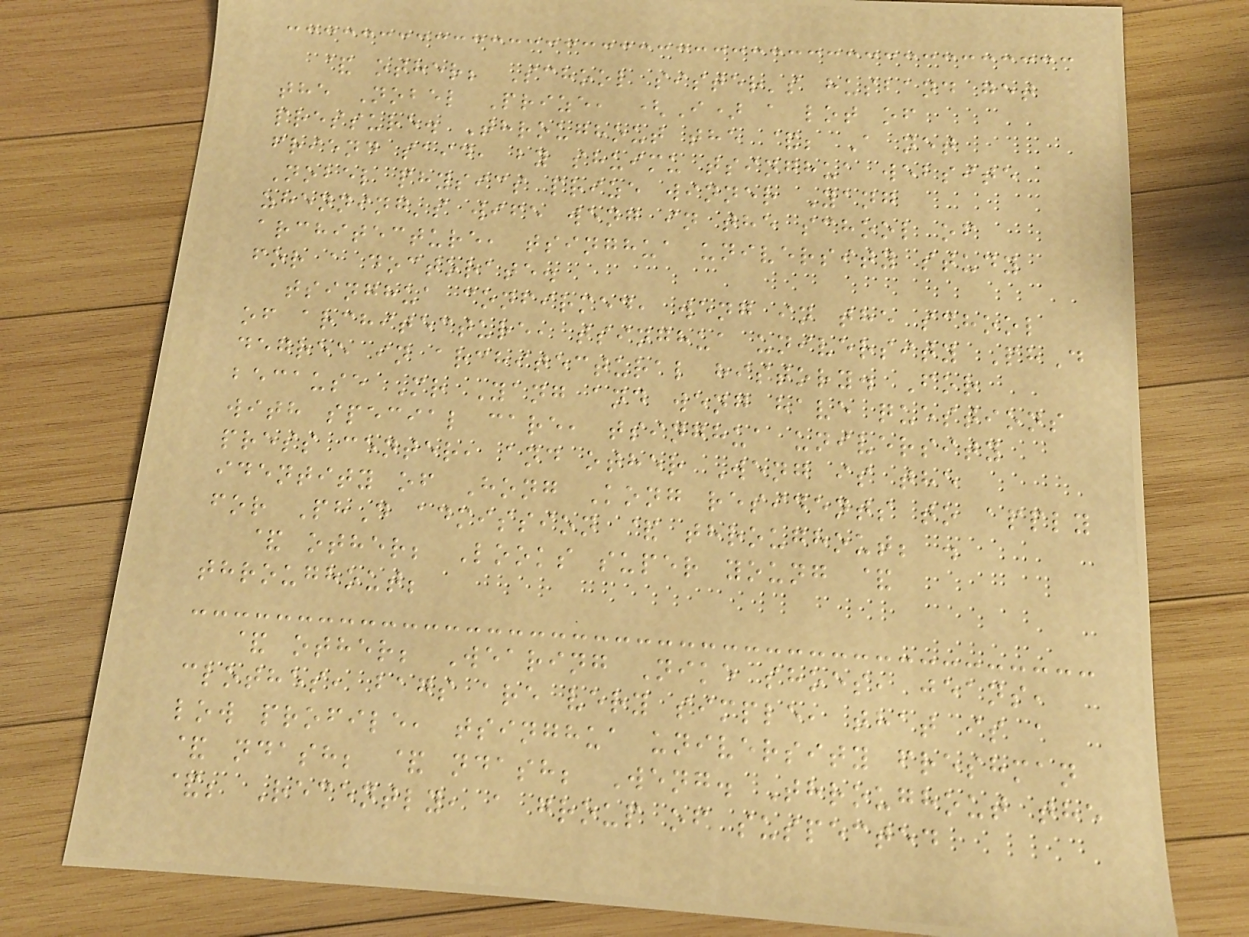& other; School sister's husband get
the Nobel Prize, (I) a lot of
pressure. Throughout the &; A net
friend said, by shuimu tsinghua website
Nobel physics prize winner Yang
zhenning's wife weng in the school of
architecture, tsinghua university study
for a doctorate.
tsinghua confirmed, weng in the school
of architecture, tsinghua university PhD
degree in architectural history. For
because Mr Yang and weng have questions
with special care, tsinghua university
press center, and other Weng is the
identity of Hong Kong residents to apply
for PhD admission & throughout; .
& other; Looks super young &
throughout;
& other; Wearing Nike shoes, jeans,
clothes, bags are very simple, that is a
low profile, tsinghua university freshman
& ndash; & ndash; Weng. Throughout the
&; Recently, a group of suspected
